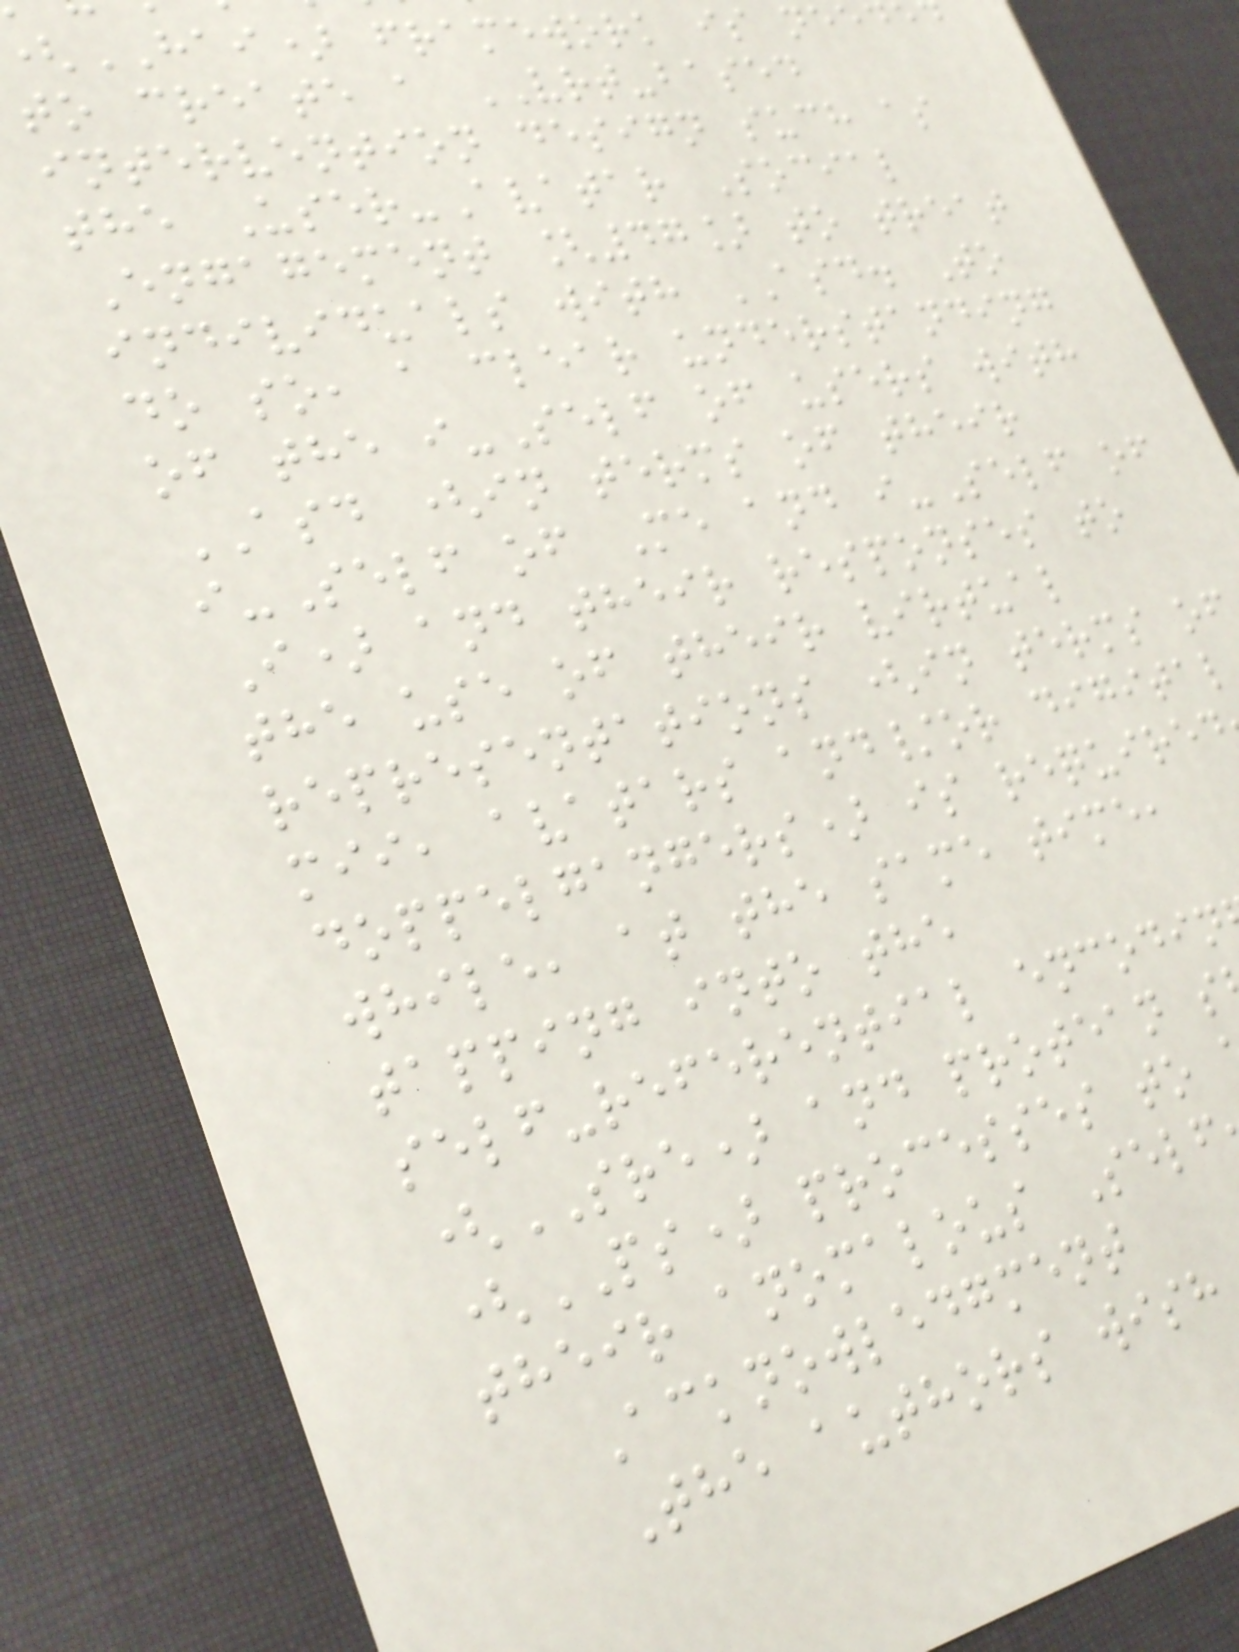HAI) framework is neede
to create a VRT-based
intervention design such as
the User-Avatar Social
Engagement [47] to treat
individuals with ASD. To
do so, a clear understanding
of the i-Self of users with
ASD (in terms of their
i-Self of Me and i-Self of
I) and their responses to
the use of their virtual
representations (in terms of
mii, avatars and/or digital
doppelgangers) is required
while, at the same time,
tapping into the
self-referential encodin
(SRE) and protean s
(PS) processes to
their anomalous Self
Acknowledgment
The authors wish
